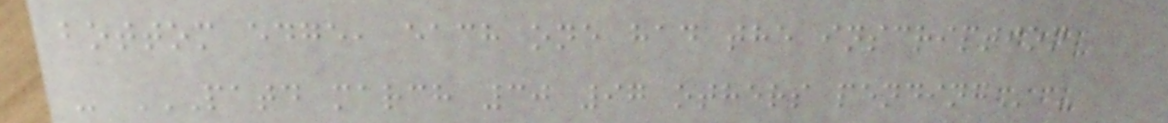bottom edge, each one had the inscription
- PATD MARCH 30 97 OTHERS PENDING -
